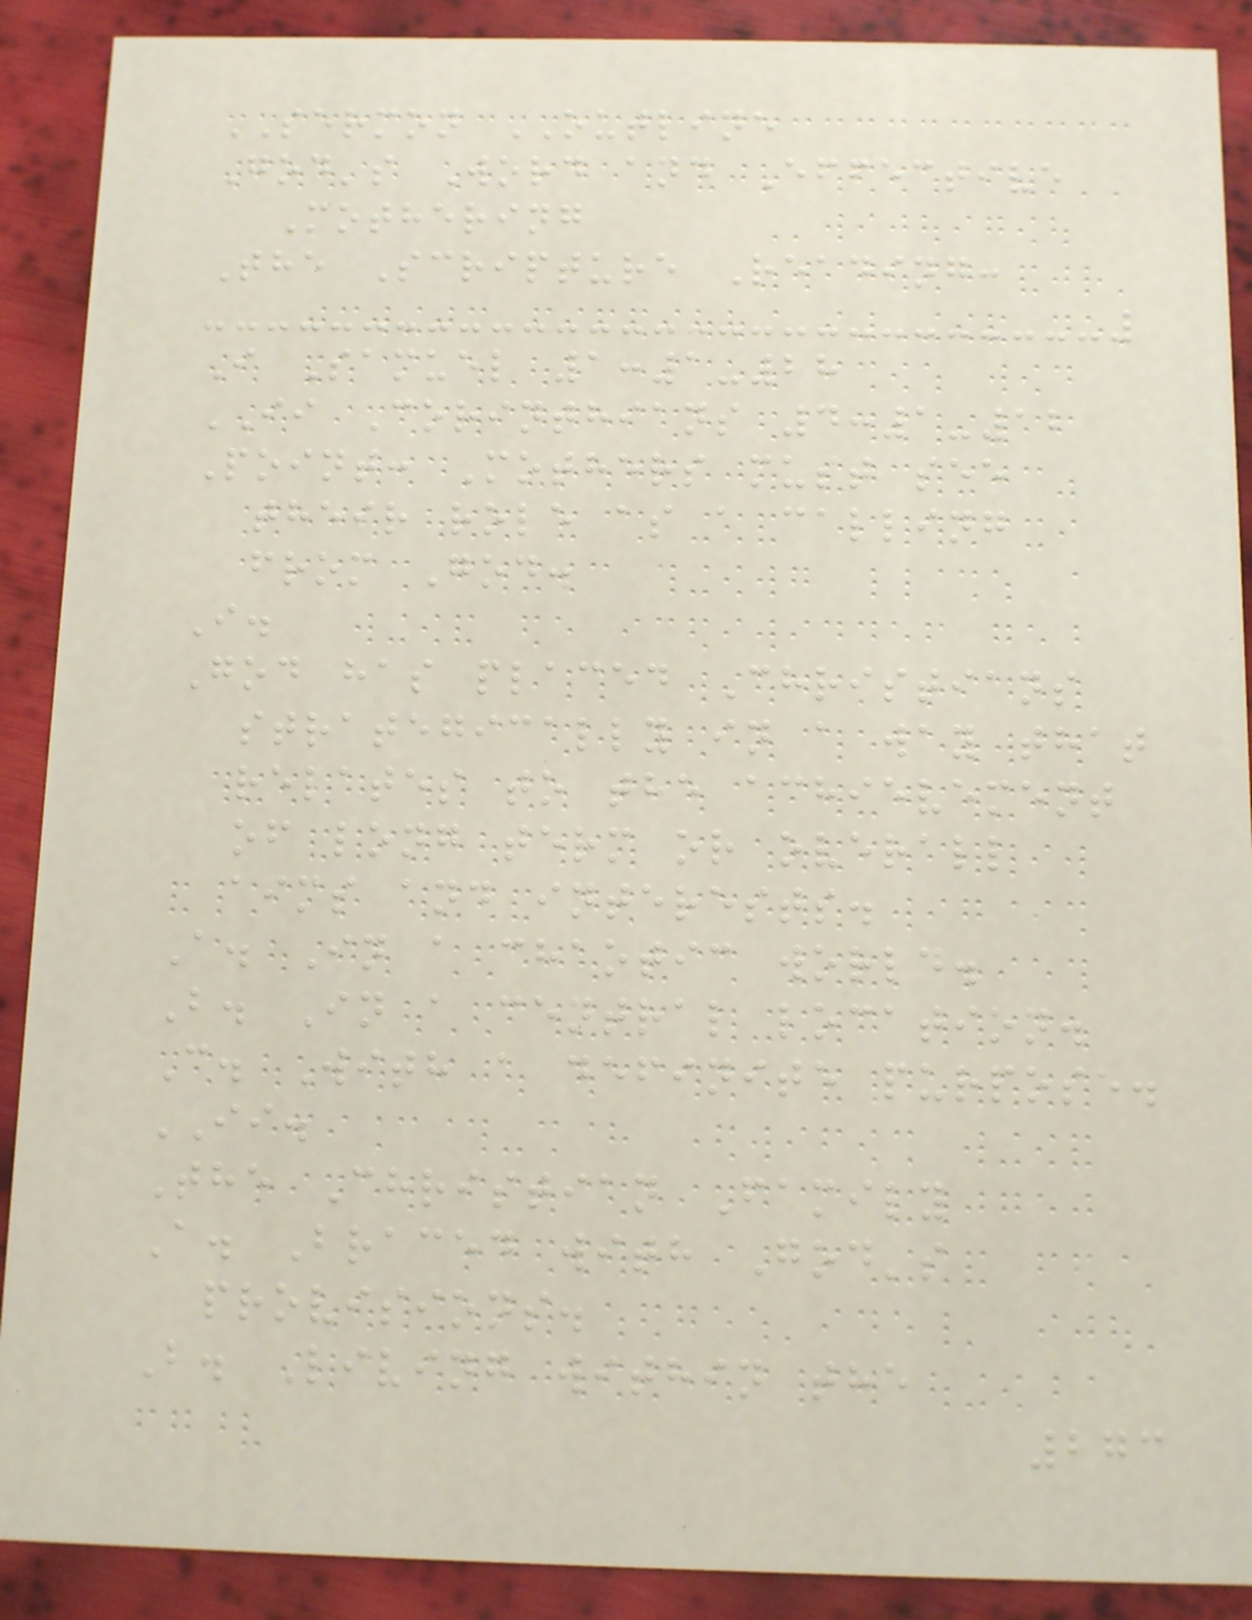SERMON OUTLINE
God's Word and Effective
Mothering
The Scripture Reading:
I Samuel 1:1-28
II Corinthians 4:1-12
Point: Mothers must see
their role as a calling
from God.
I.
God has placed Christians
strategically in a way that
relates to the achievement
of long term or overall
aims and interests.
A. In a chaotic world.
B. In a central location.
C. With a definite purpose.
II.
The Christian Family
A. Braced with God's
provisions.
B. Living within the
273
